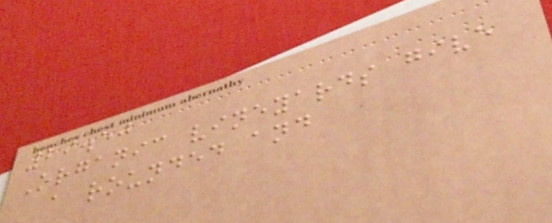29.50
Organic vineyards give
a rounded and
